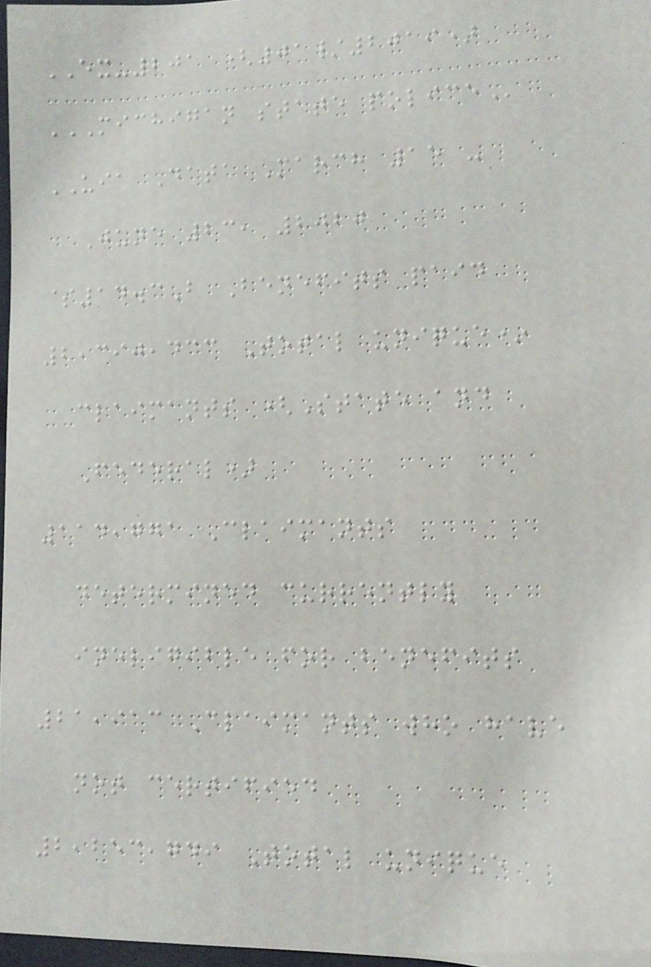EX-201 (01/2019)
MICHIGAN STATE POLICE
UIA Data March 15 -
June 23, 2020
$14.3B Benefits paid
2,390,433 Total unique*
claimants (State and
Federal)
114,771 Claimants
determined currently
ineligible for benefits
21,913 Claimants who have
not certified
2,253,749 Total unique
